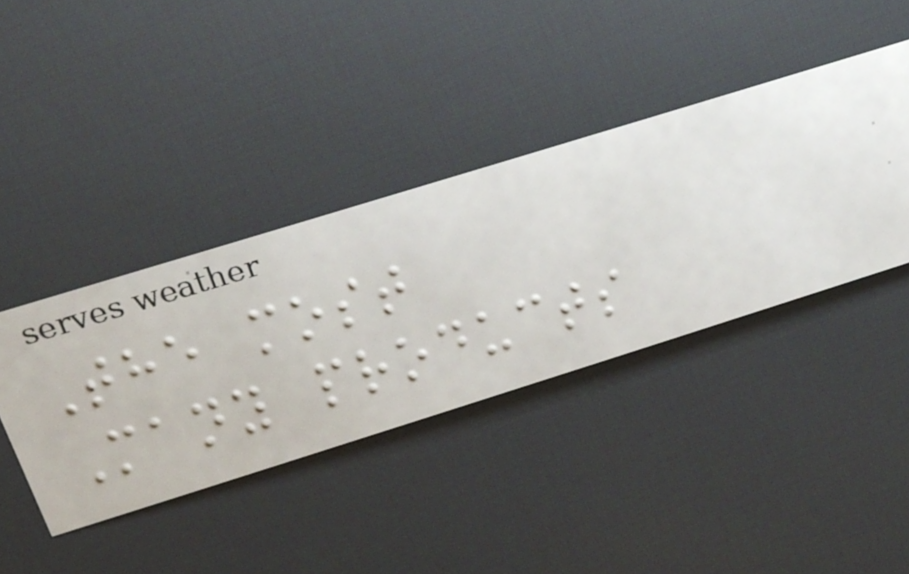The most
Many products
